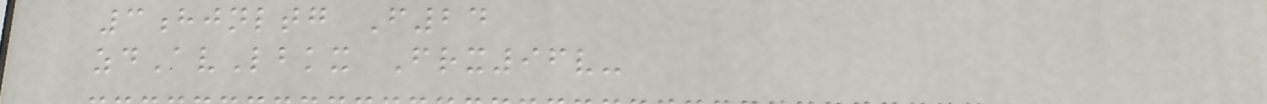3hjnltg F24
zdAvLbkx Frx96v-
